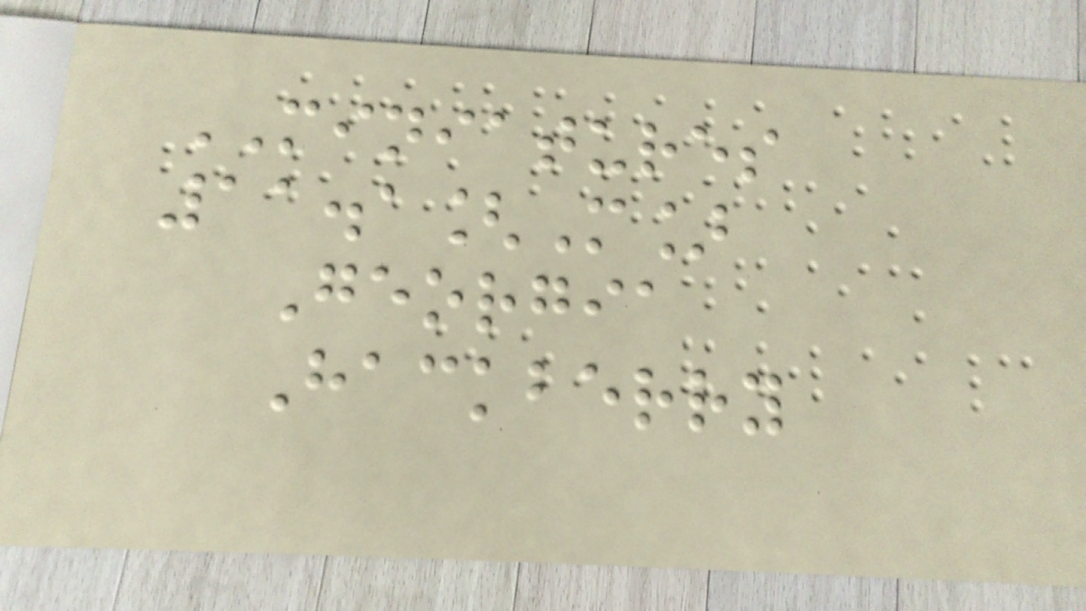MINIATURES
11.1[M]
Georgia
Hackberry
